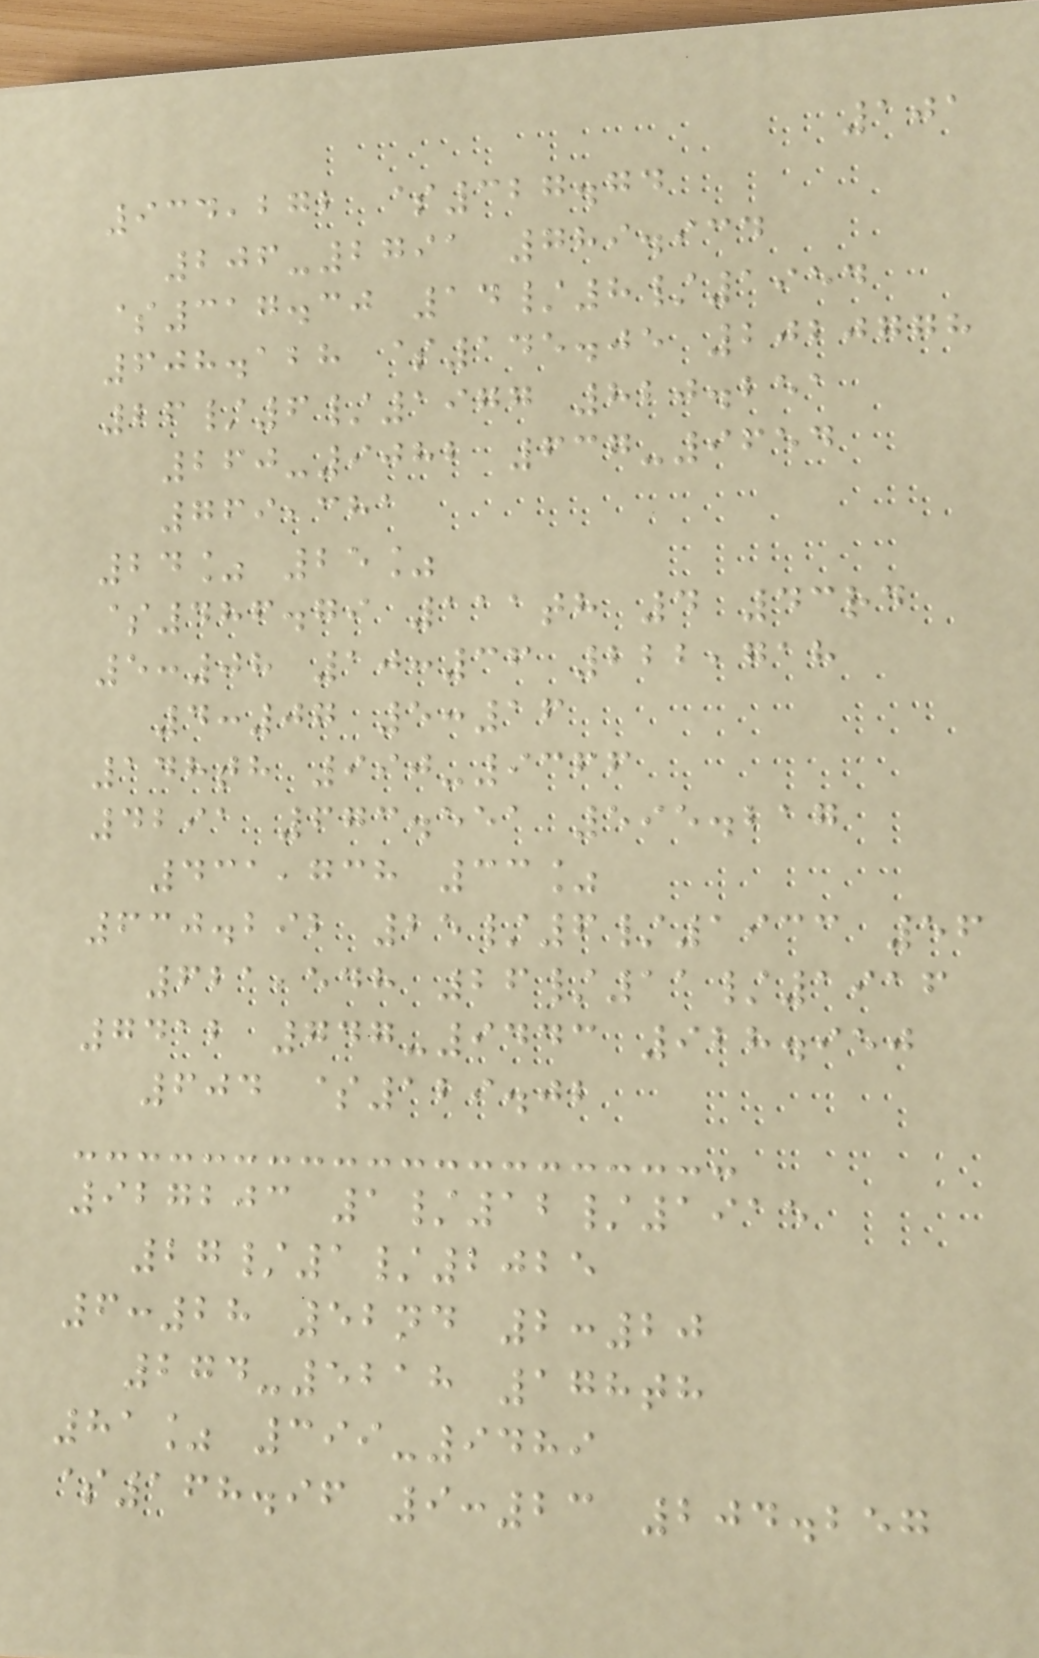101
934,272 $327.74
206-2791 789.934
$317.30 14/8/1954
608.128 $145.05 2020778
26/6/1977 820.251
260-9082 637-9654
769,381
24% 25%
$486.79 111th 4 43rd
5:08 10:36 222,718
4:07 5:16
148th 990-9366
4291 673.551 595.217
431,738 33%
630.292 25/6/1933 56
621,548 26/11/1916
7412 747-9443 928.950
604 $129.02
927203 1/12/1915
27/1/2025
6:28 52nd 2:20
274-5218 178th
81% 399-9489
$168.96 9:23 204.257
